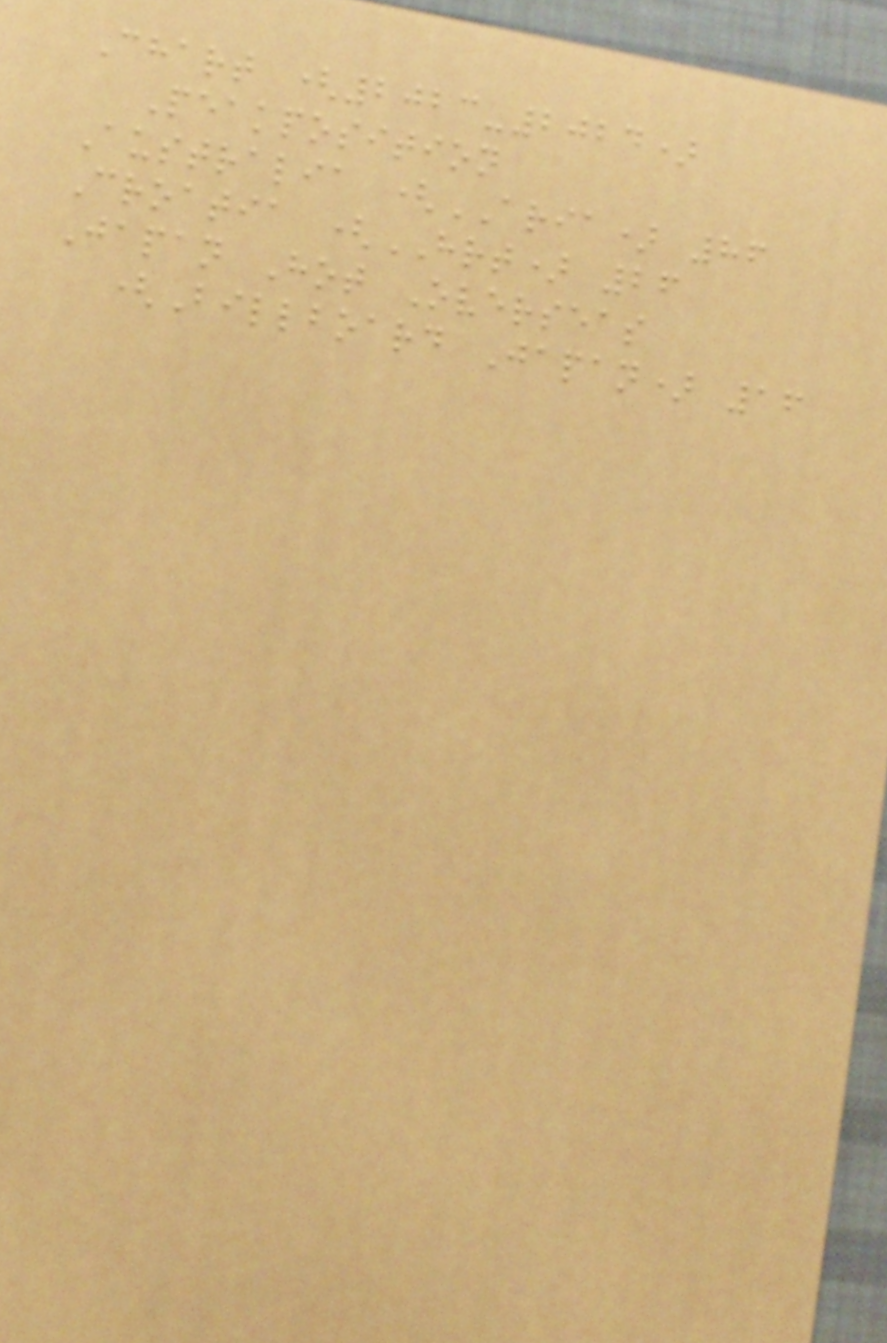Chart (2023-2024)
Peakposition
Australia (ARIA) 86
Croatia (HRT) 26
Japan Hot Overseas
(Billboard Japan) 16
